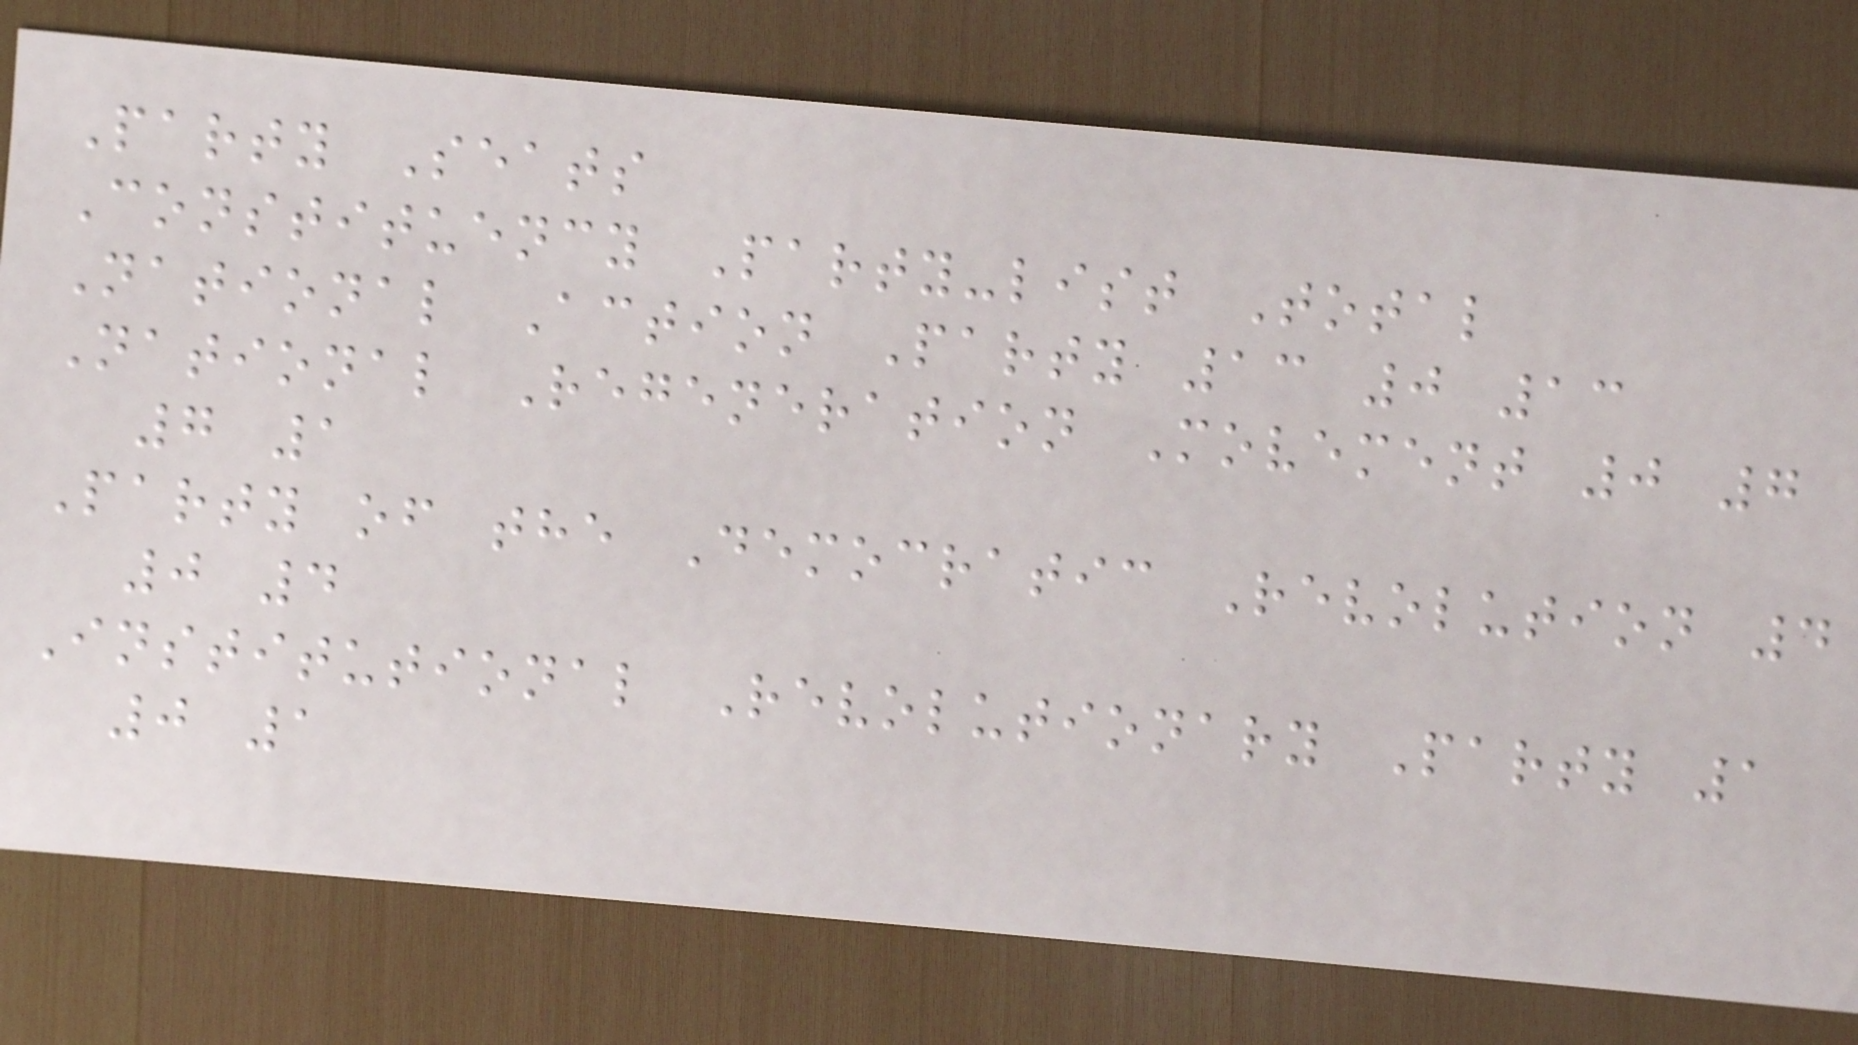Party Seats
Constituency Party-list Total
National Action Party 13 0 13
National Regeneration Movement 0 7
7 1
Party of the Democratic Revolution 4
0 4
Institutional Revolutionary Party 1
0 1
